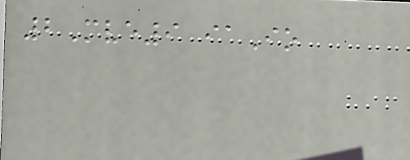2Mve9 iaIo
